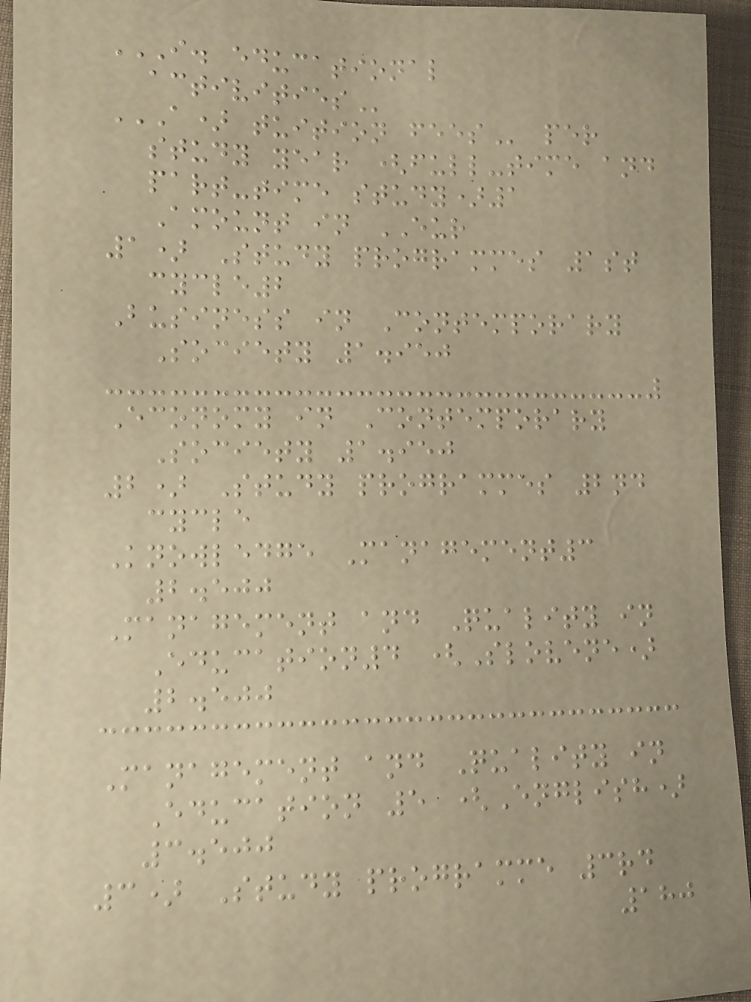I. EDUCATIONAL
ACTIVITIES
A) TUITION FEES per
study year (full-time and
part-time study)1
Amount in EUR
1) Study programmes 1st
cycle2
Business in Contemporary
Society 1.950
Economy in Contemporary
Society 1.950
2) Study programmes 2nd
cycle
Knowledge Management3
2.500
Management and Quality in
Education4 (Slovene)
2.500
Management and Quality in
Education 5 (English)
3.500
3) Study programme 3rd
180
